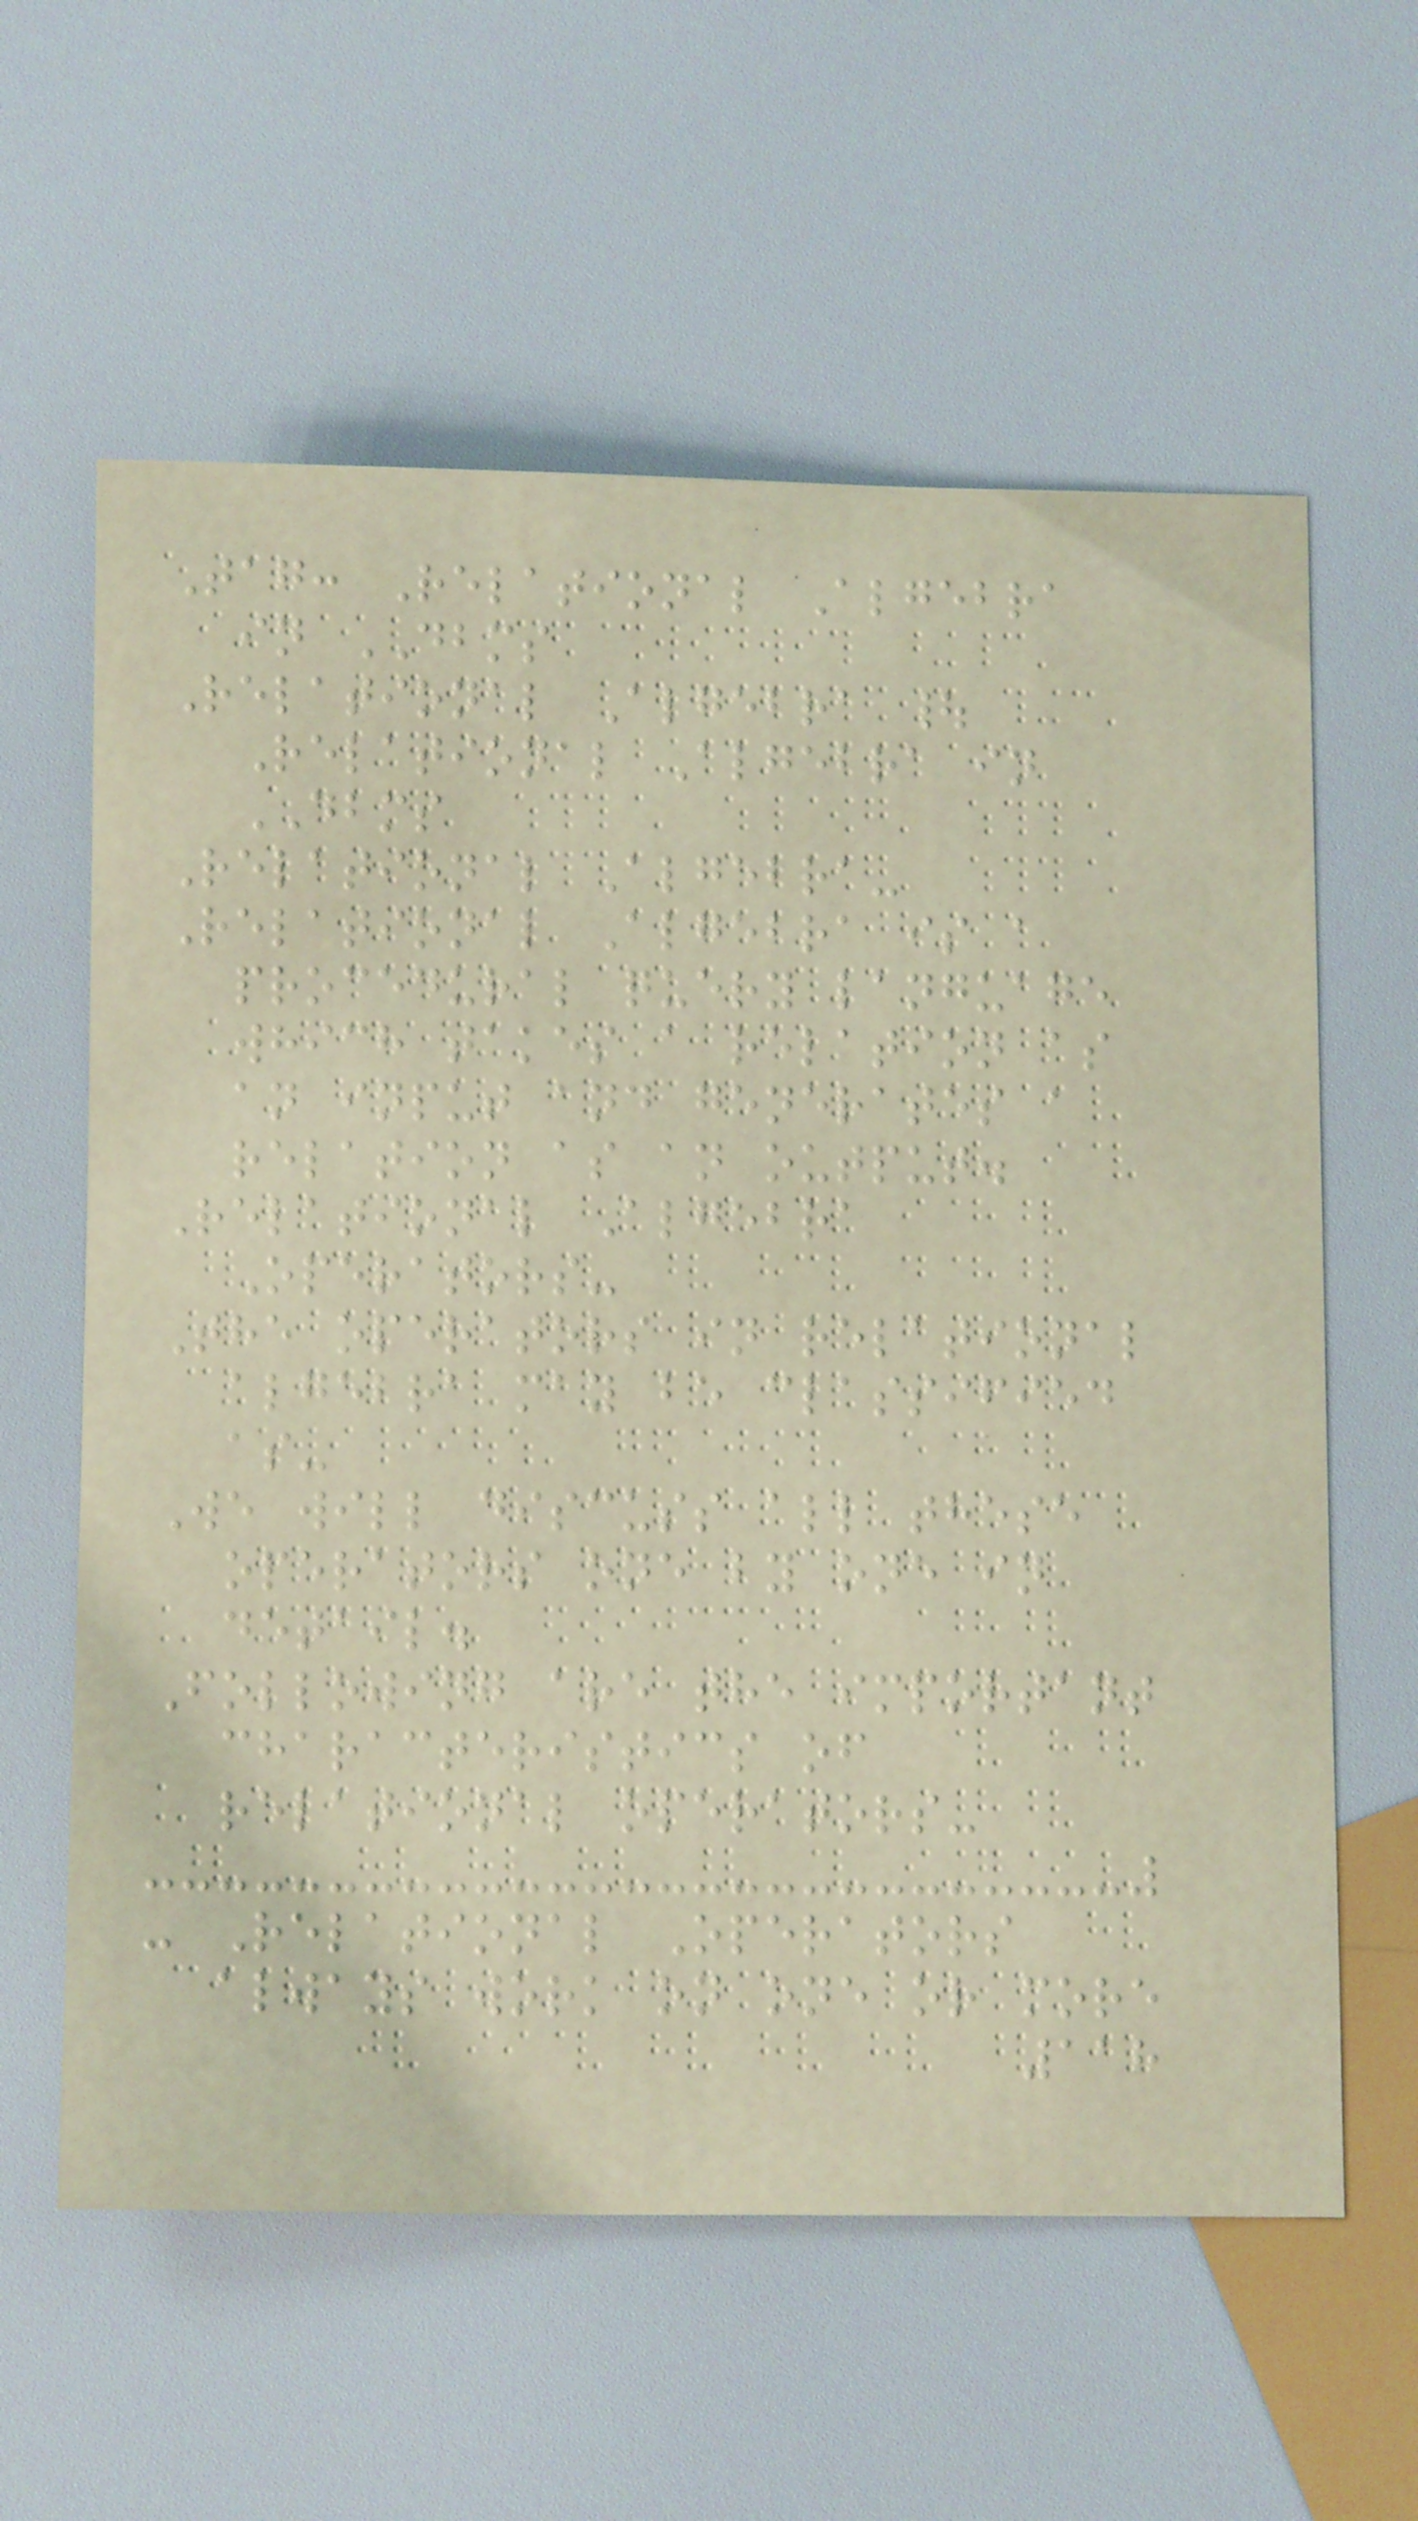Tag: Relational Algebra
in DBMS
Relational Algebra |
Relational Algebra in
DBMS
Relational Algebra-
Relational Algebra is a
procedural query language
which takes a relation as
an input and generates a
relation as an output.
Relational Algebra
Operators-
The operators in relational
algebra may be classified
as-
We will discuss all these
operators one by one in
detail.
Following are the important
characteristics of
relational operators-
- Relational Operators
always work on one or more
118
